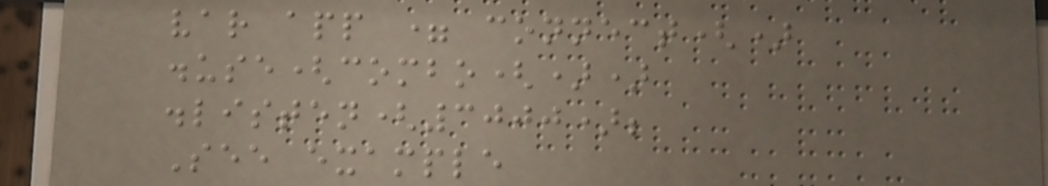var app = connect()
.use(combo())
.listen(3000);
See example
